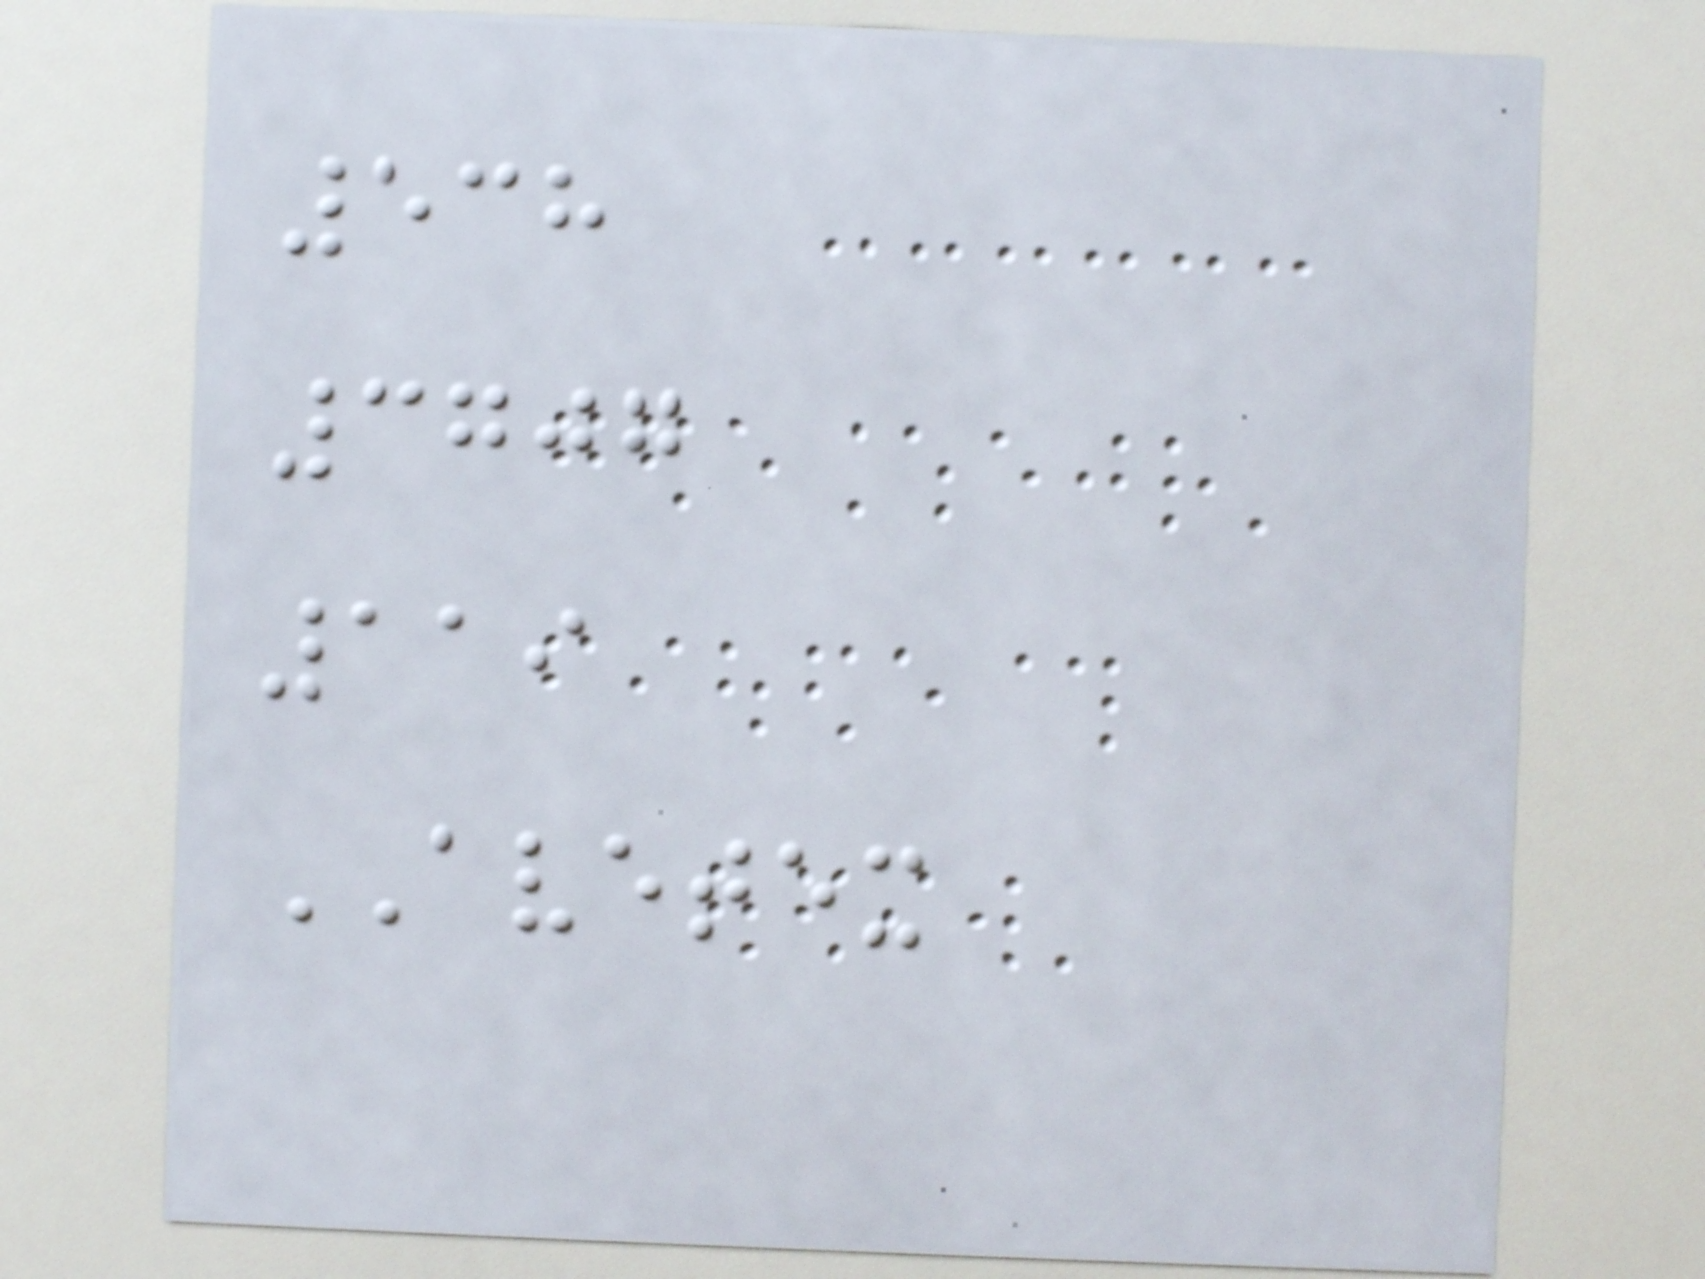538
3707
119
AVETEX
